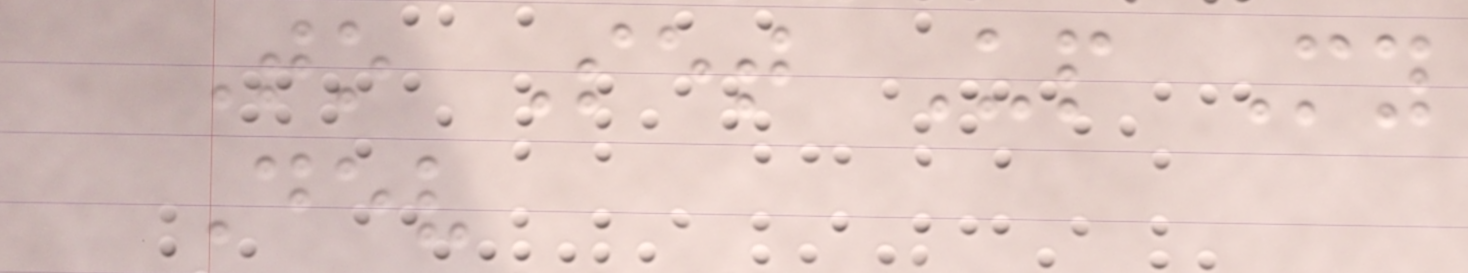To Set Up My
Dev
